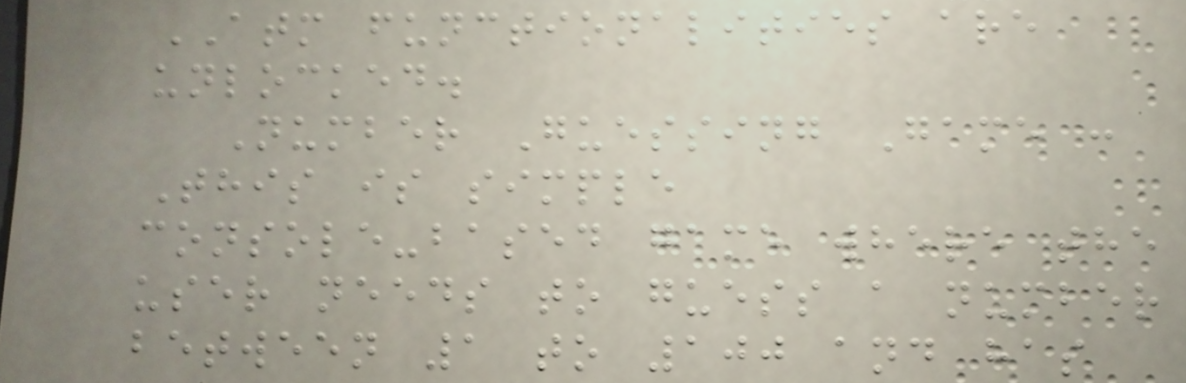ATM functionalities are
unlocked.
Number Guessing Game :
This is simple
console-based game where the
user needs to guess a number
between 1 to 100 and has
